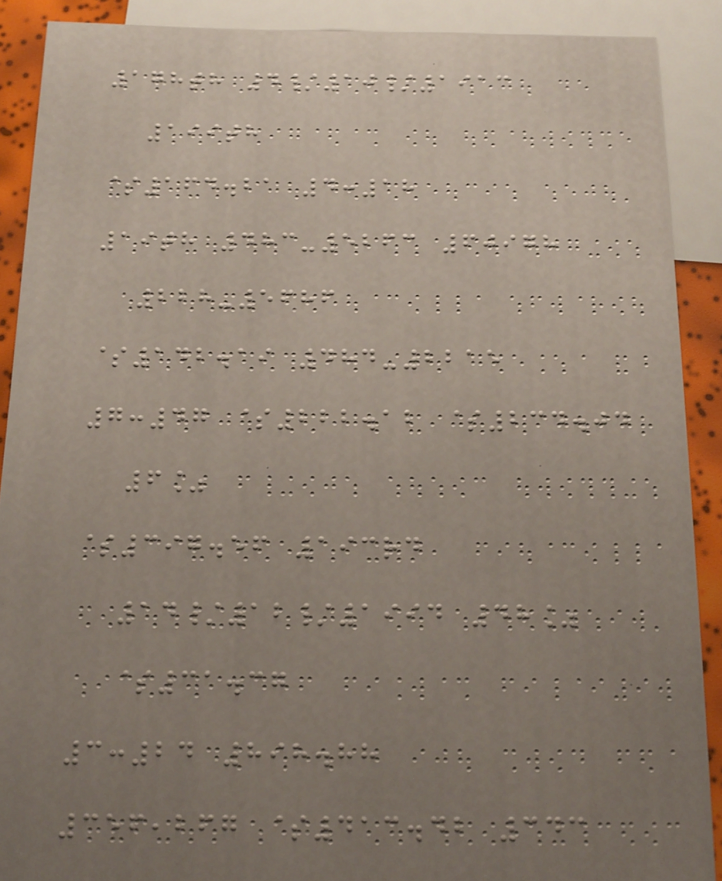178th 4/10/1913
199th
$164.21 4:18
19th 483-5263 60978
228-5686
$142.19 484-2215
7:47 $222.12 $234.04
6%
$397.56 193rd
14/12/1994 48%
$31.37
3:24 898.88
356,267 $413.42 343
